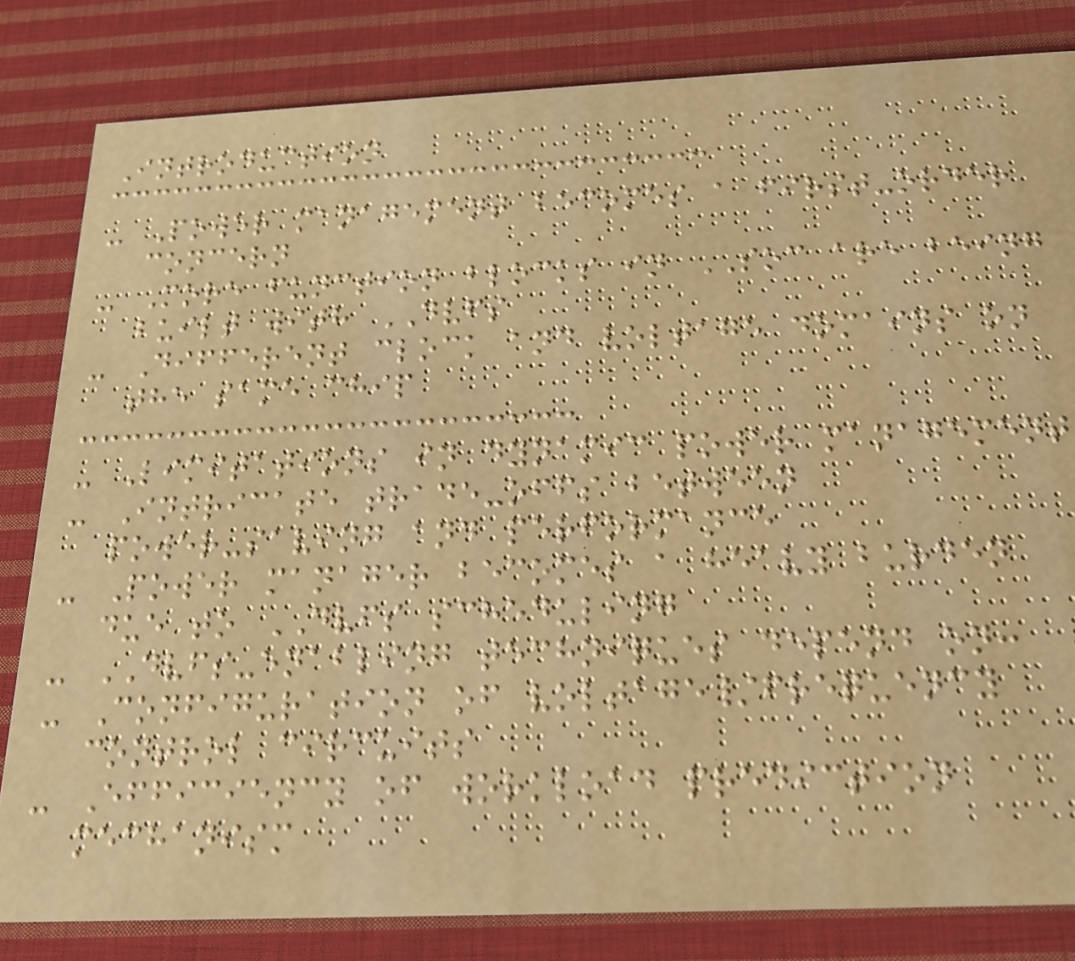Introduction
- Power management becomes a first-order
concern
- More function blocks in SOC are being
built with DVFS
- Different clock and voltage domains on
the same chip
- Limitations in dynamic power management
- Intricate trade-offs between
power-saving and performance
- Power manager becomes a heavy burden
due to DVFS scheduling
- DVFS-enabling techniques depend on:
- Configuration of voltage/frequency
control circuits
- Efficiency of workload prediction
mechanism
